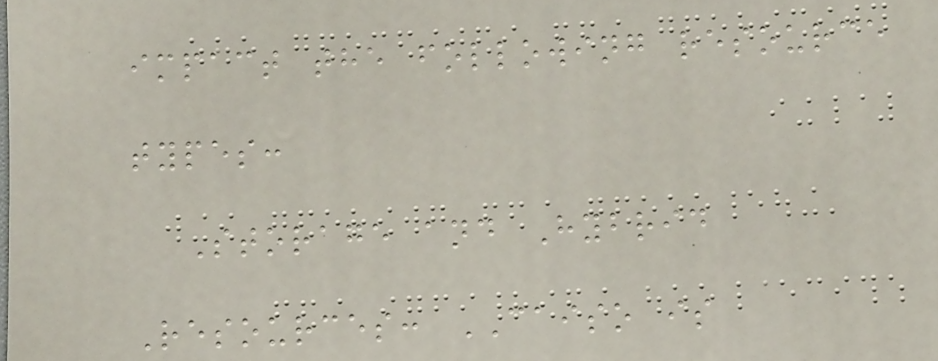impact the following resource
types:
Storage and Hybrid
Resources: CAISO is
